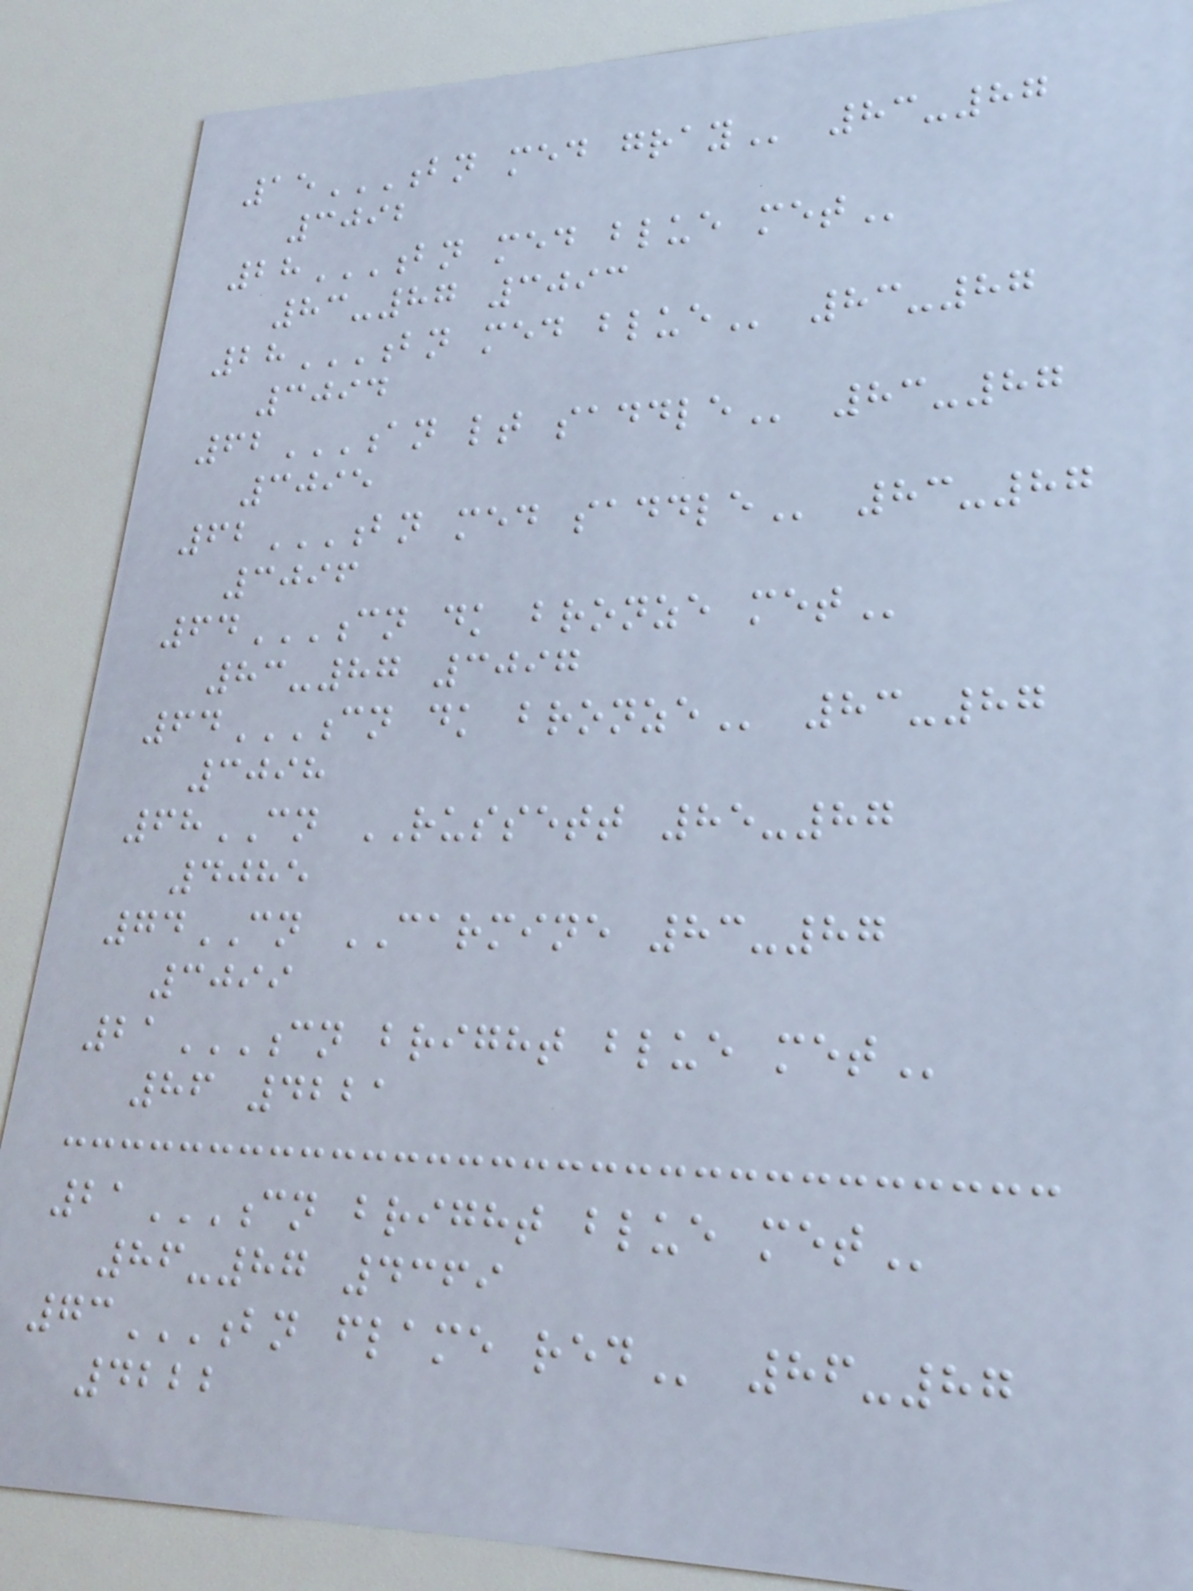15BN MED GRAY 83-87
3092
28BN MED BLUE MET
83-87 3093
28BN MED BLUE 83-87
3094
62AN LT SADDLE 83-87
3095
62BN MED SADDLE 83-87
3096
64CN DK BRONZE MET
83-87 3097
64CN DK BRONZE 83-87
3098
68CN RUSSETT 85-87
4085
74CN CARMINE 83-87
3099
21CN BRIGHT BLUE MET
86 4221
21CN BRIGHT BLUE MET
86-87 4369
73BN FLAME RED 86-87
4222
